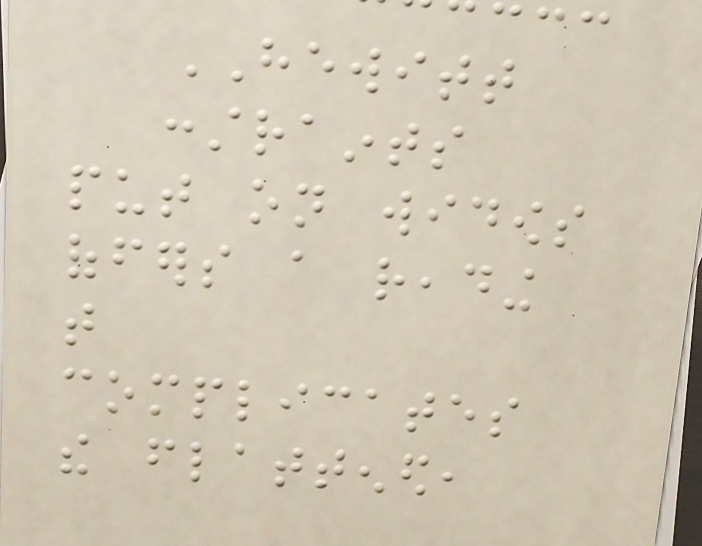HEWITT
constraints
put on widows
offers a reading
that
complicates
the flattened,
